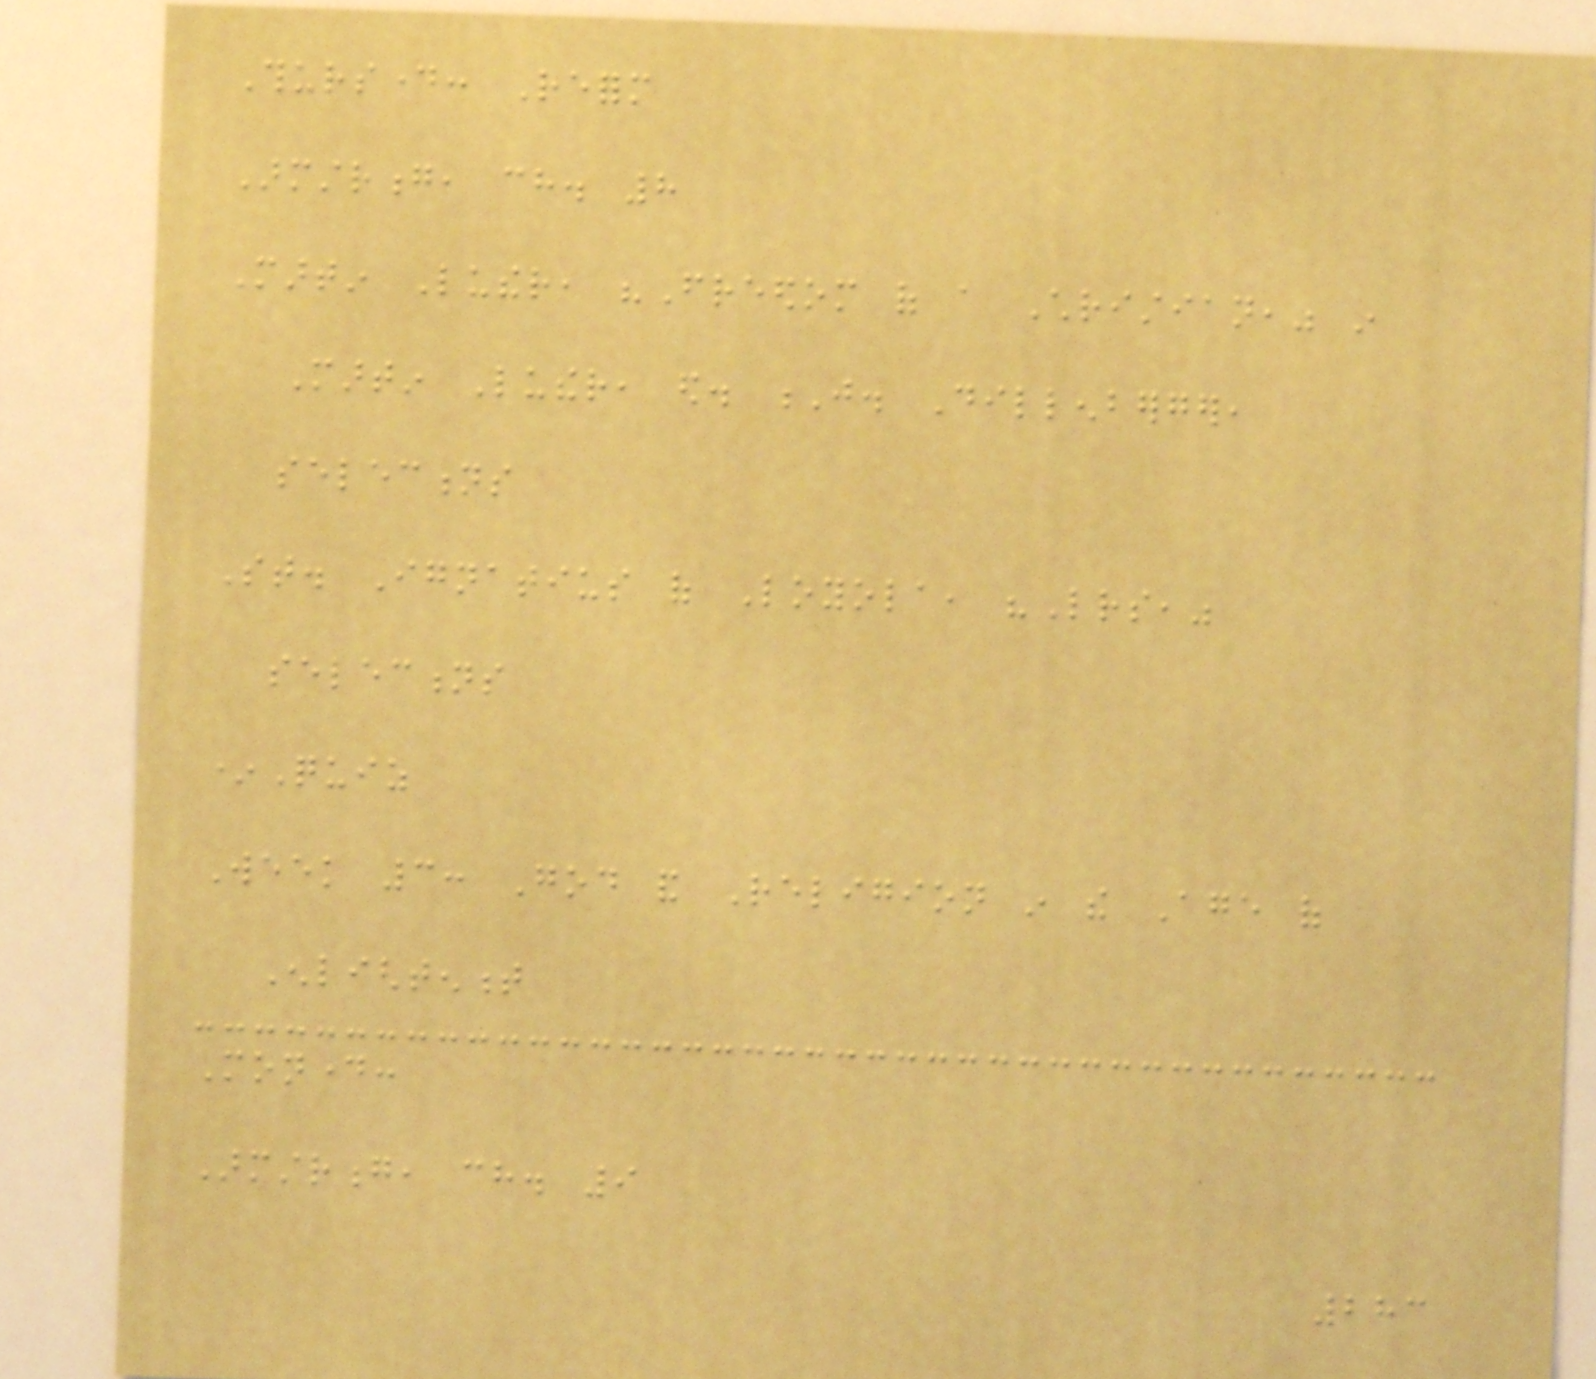Thursday: Reform
Armstrong, ch. 8
Martin Luther, "Freedom of a Christian," in
Martin Luther, ed. J. Dillenberger,
selections
St. Ignatius of Loyola, "Letters,"
selections
*Quiz
Week 3: God and Religion in the Age of
Enlightenment
Monday:
Armstrong, ch. 9
283
